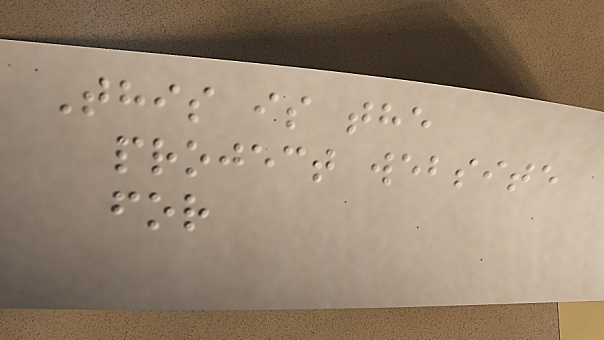This is the
project website
for
